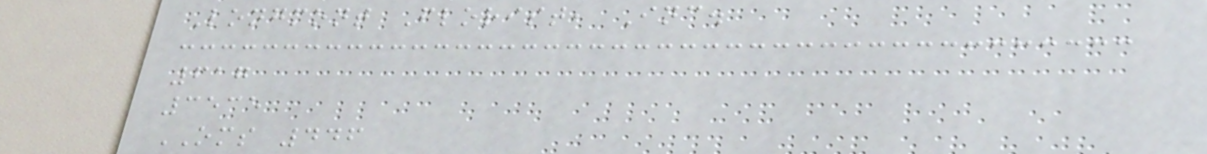Longmont Florist, Inc.
617
3535
OMS 446
